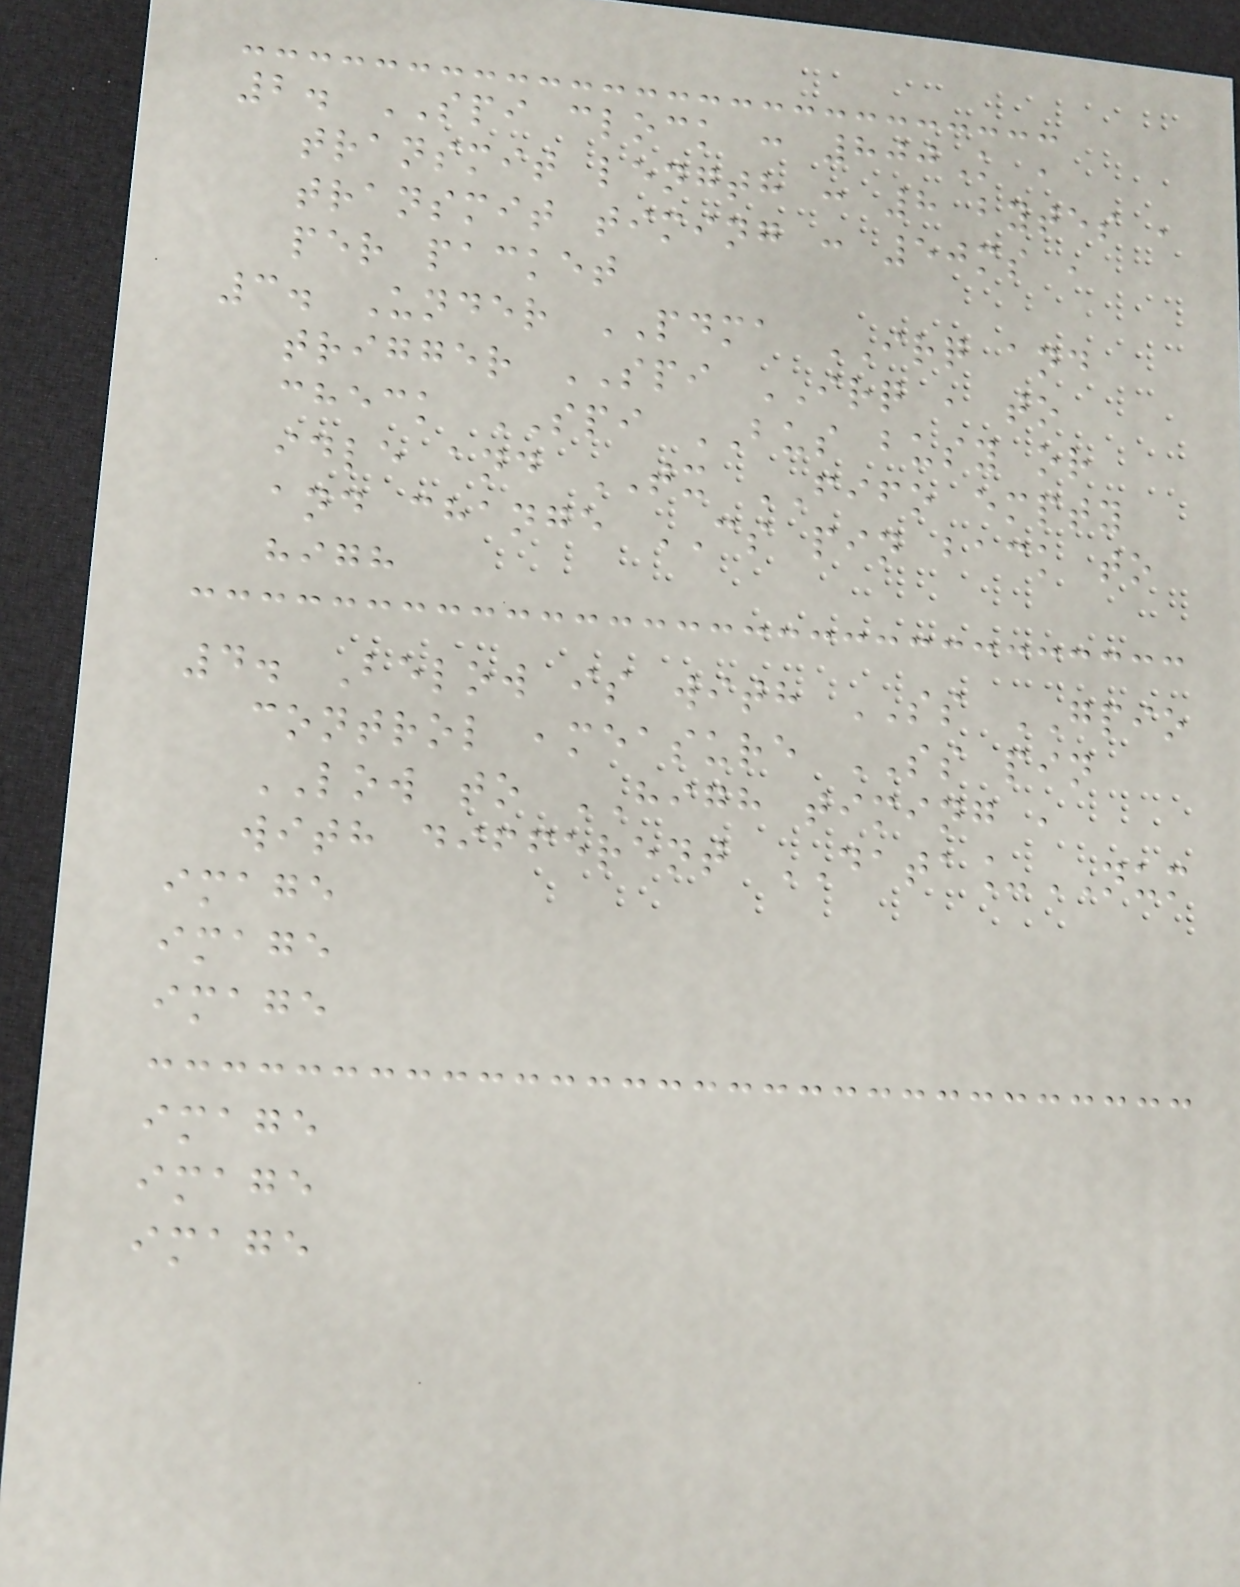2. SPI clock : 800K ,
transmit length : 8 bytes ,
transmit timing : 50ms ,
per packet
3. Under PDMA IRQ and
trigger SPI IRQ , to
check SPI BUS busy or
idle and TX FIFO empty
and change CS pin back to
high
4. Below is with SS GPIO
control ,measure SS pin
LOW to HIGH timing ,
with different DATA_NUM
image
image
image
image
image
image
